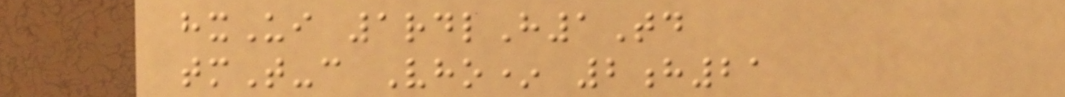hxUi 1rdlH1Td
tmT-c Vho* 2h21
